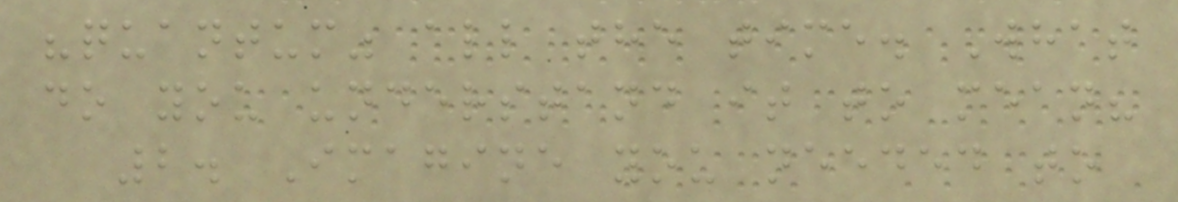"quantum" all the time. What
do you understand it to mean?
2. Imagine you needed to
